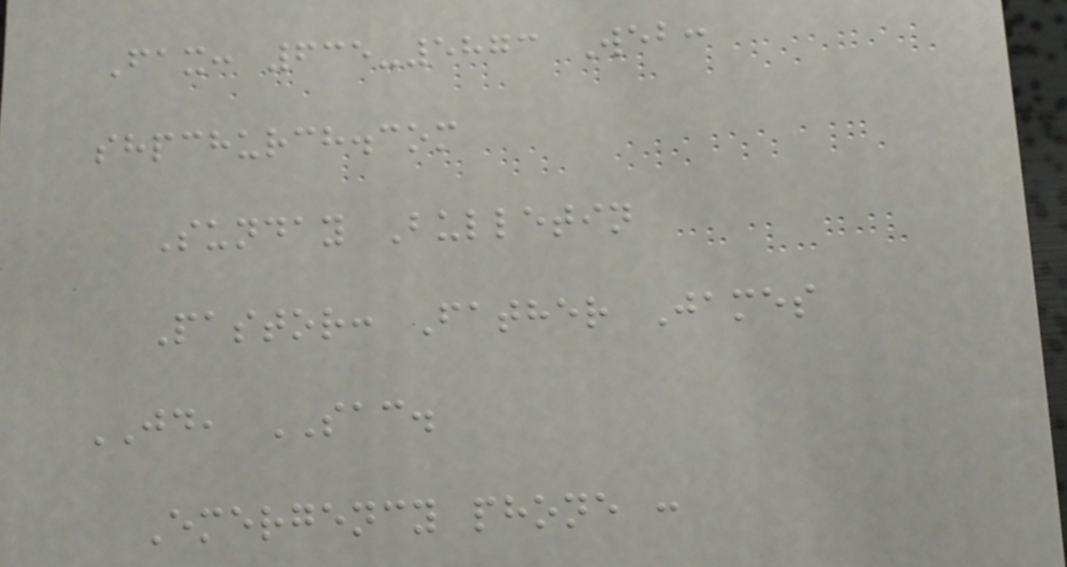Fax: 635-5873 Web:
shpchurch.com
Sunday Bulletin
Pastor: Father James
JD, SAC.
Emergency phone :
